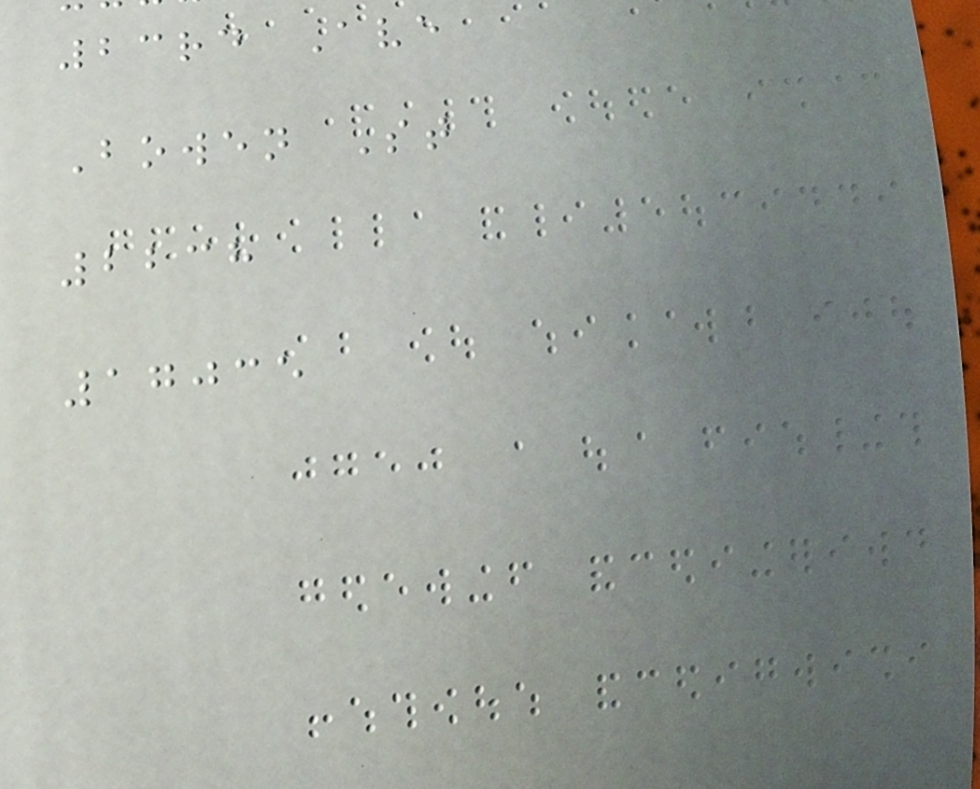23rd Ave
Bowen St
2238
17035
